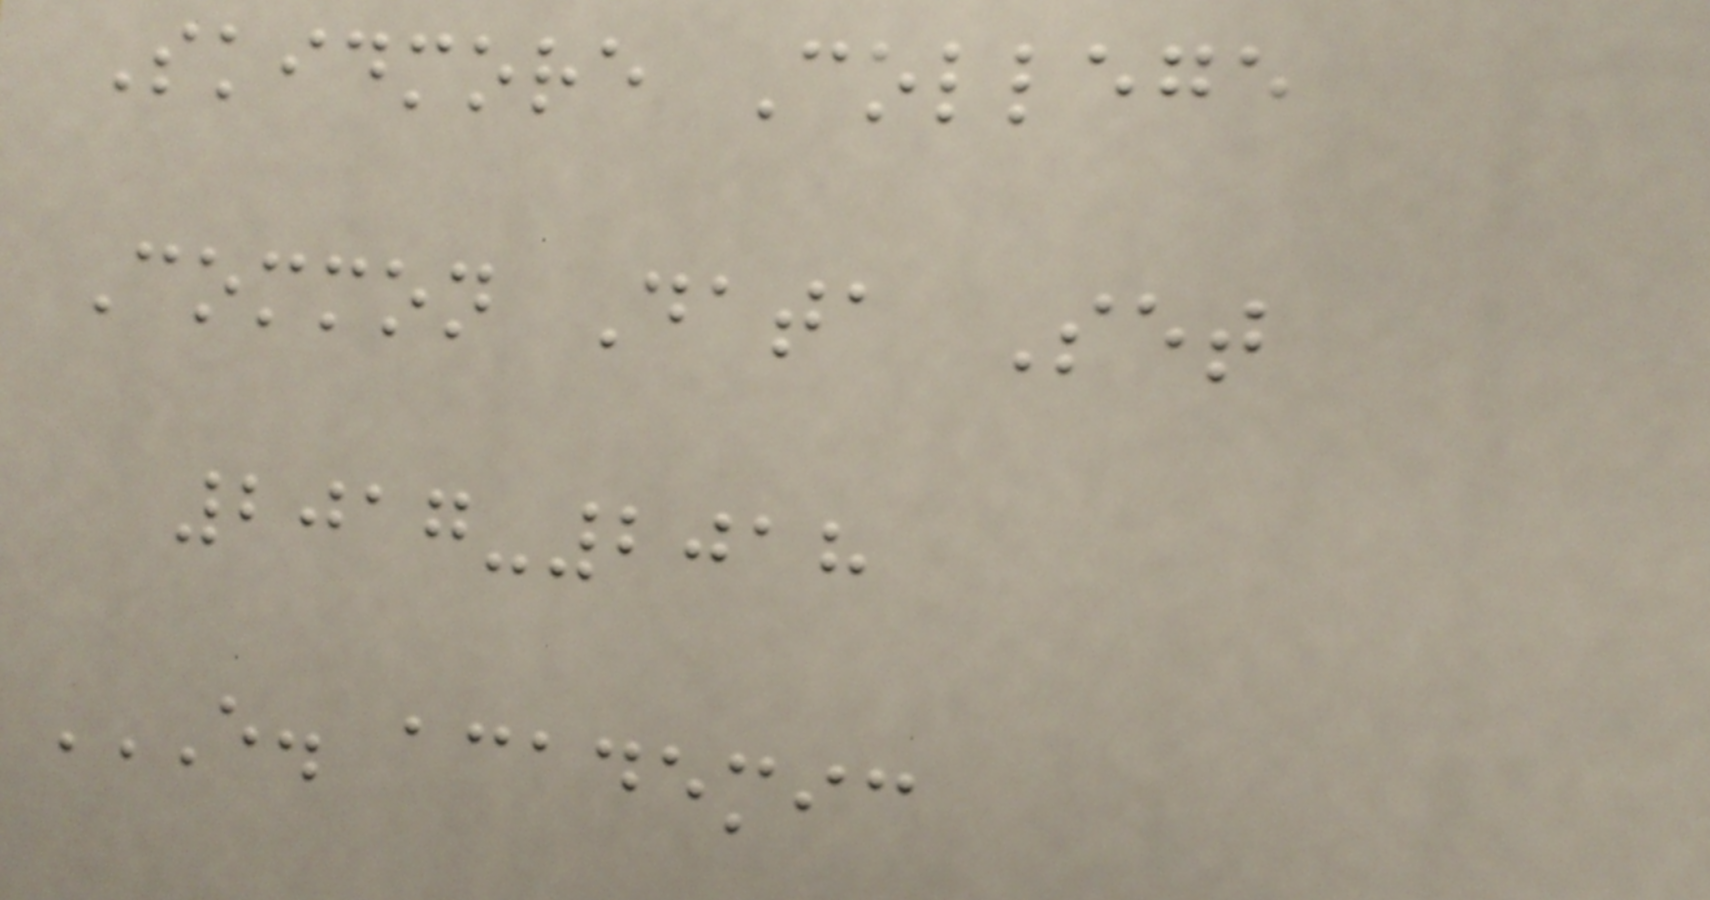Skidmore College
Common Data Set
2017-2018
E. ACADEMIC
